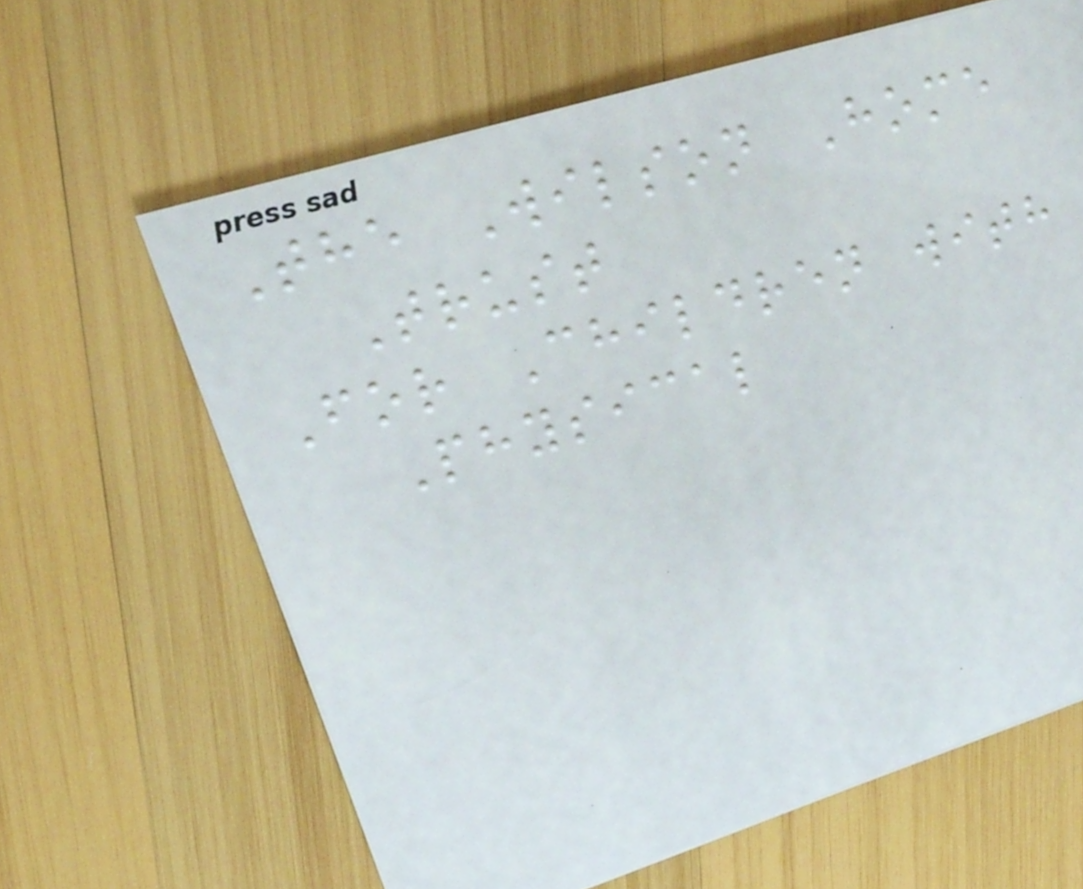The Wilson Home
Trust
For Children with
Physical
